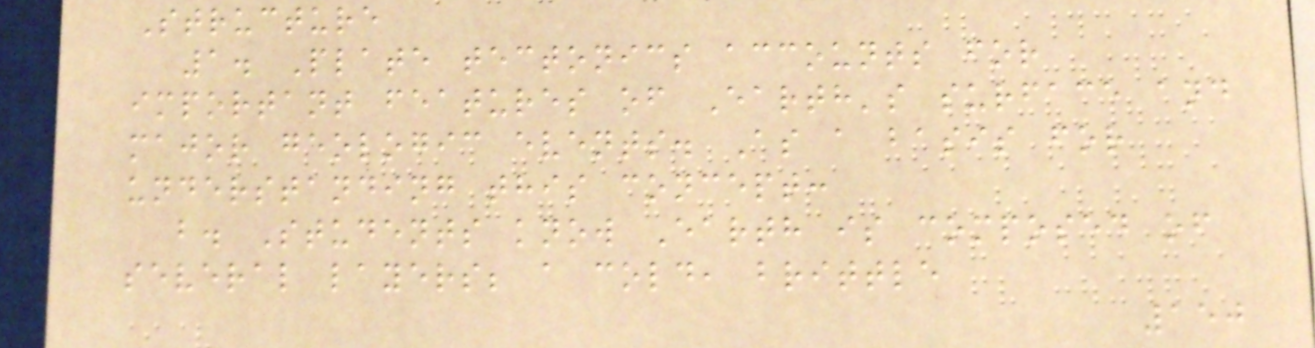Structure
1. Plate tectonics accounts for
important features of Earth's surface and
major geologic events. As a basis for
understanding this concept:
b. Students know Earth is composed of
several layers; a cold, brittle
150
